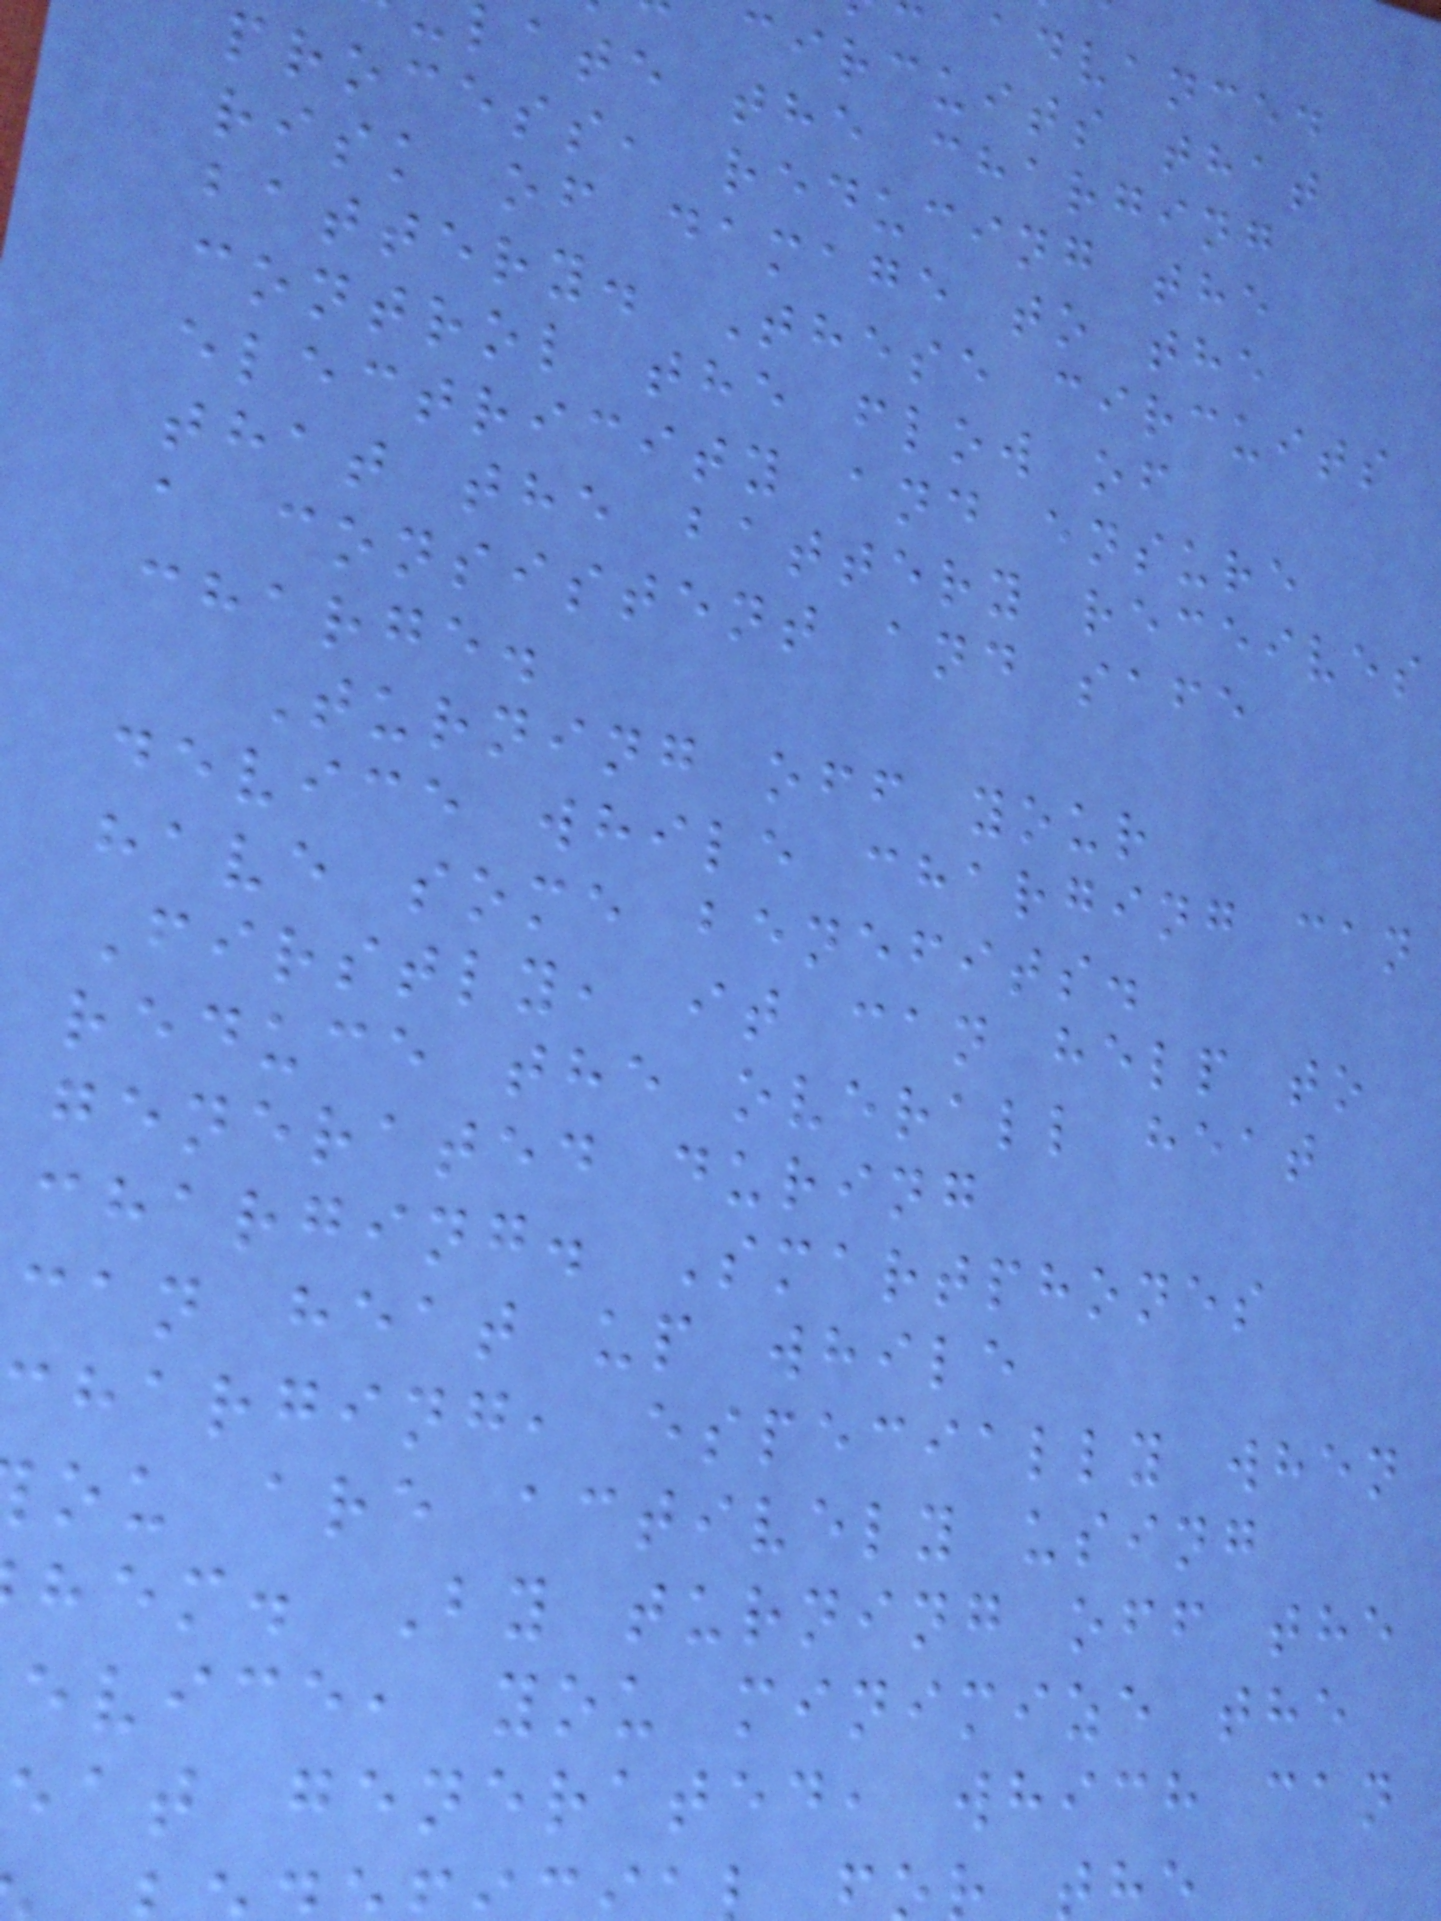advanced
circuits that
late the charging
process, reducing the
risk of damage to the
battery. These circuits
control the flow of
electricity and ensure
that the battery receives
a consistent and safe
charge.
Turning off your
device while charging can
have some benefits.
Firstly, it can help to
reduce the overall heat
generated during
charging. Smartphones
can heat up while
harging, especially when
ou are actively using
hem. By turning off the
evice, you minimize the
eat generated, which can
